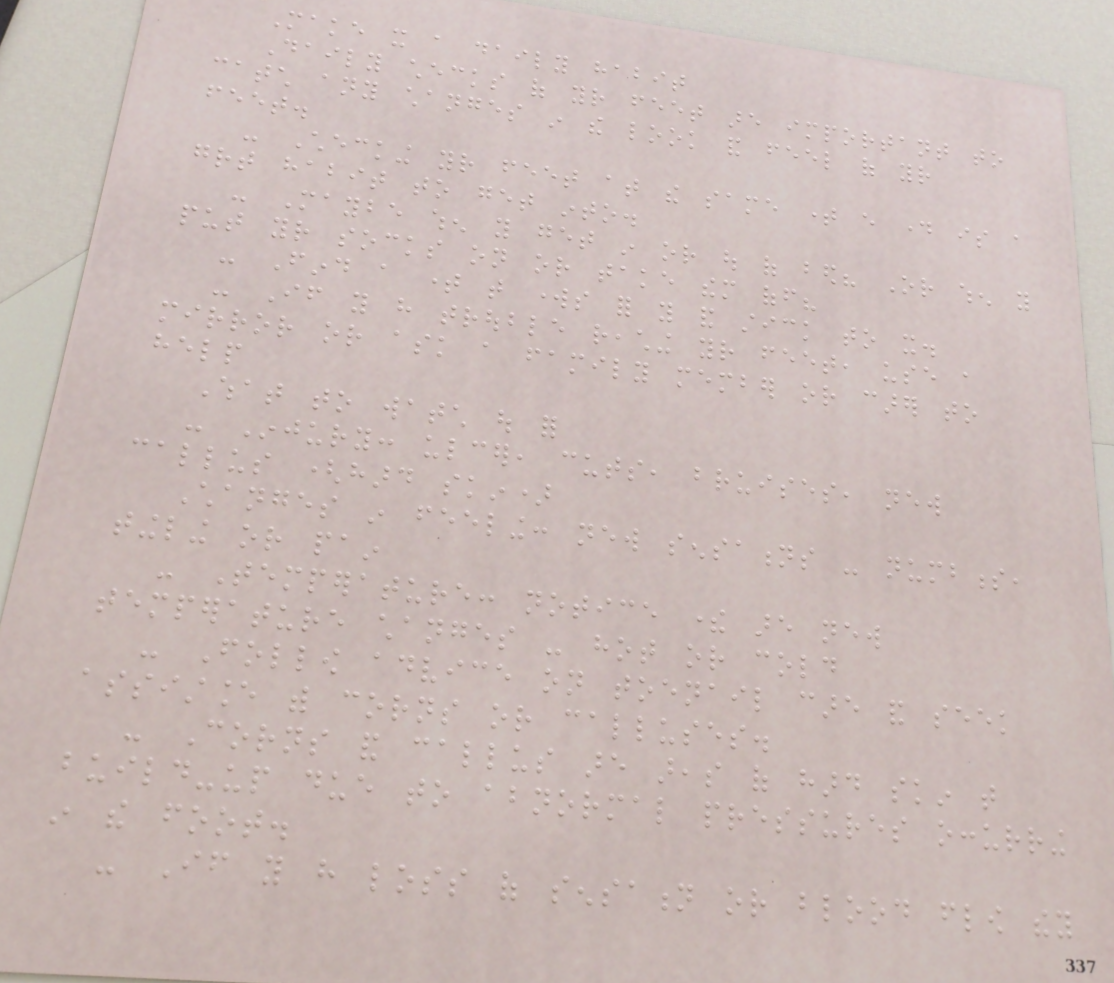Make it a daily habit
Daily checks of your feet are important to
catch any changes in the look and feel of your
feet.
- Checking your feet at the same time every day is a
great habit to get into.
- Maybe when you get in or out of bed? Or when you
put your socks on or take them off?
- Find a time that works for you and stick to it.
- If you have trouble reaching your feet, use a
mirror or ask a family member or carer to
help
What to watch out for
- Injury: ulcer, cuts, bruises, new
callus (hard skin)
Changes in feeling: new sensations - numbness,
tingling or pain
- Temperature: notice there are new
temperature changes - hot or cold
- Follow advice on toenail care and seek
assistance with corns or calluses.
- Corns and callus are areas of hard skin that
build-up due to abnormal pressures occurring
in the foot.
- If you have loss of sensation or blood flow they
